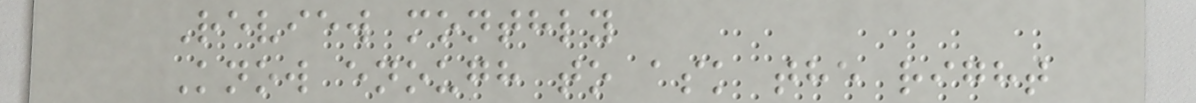Review monthly
Know enough to ask the right
